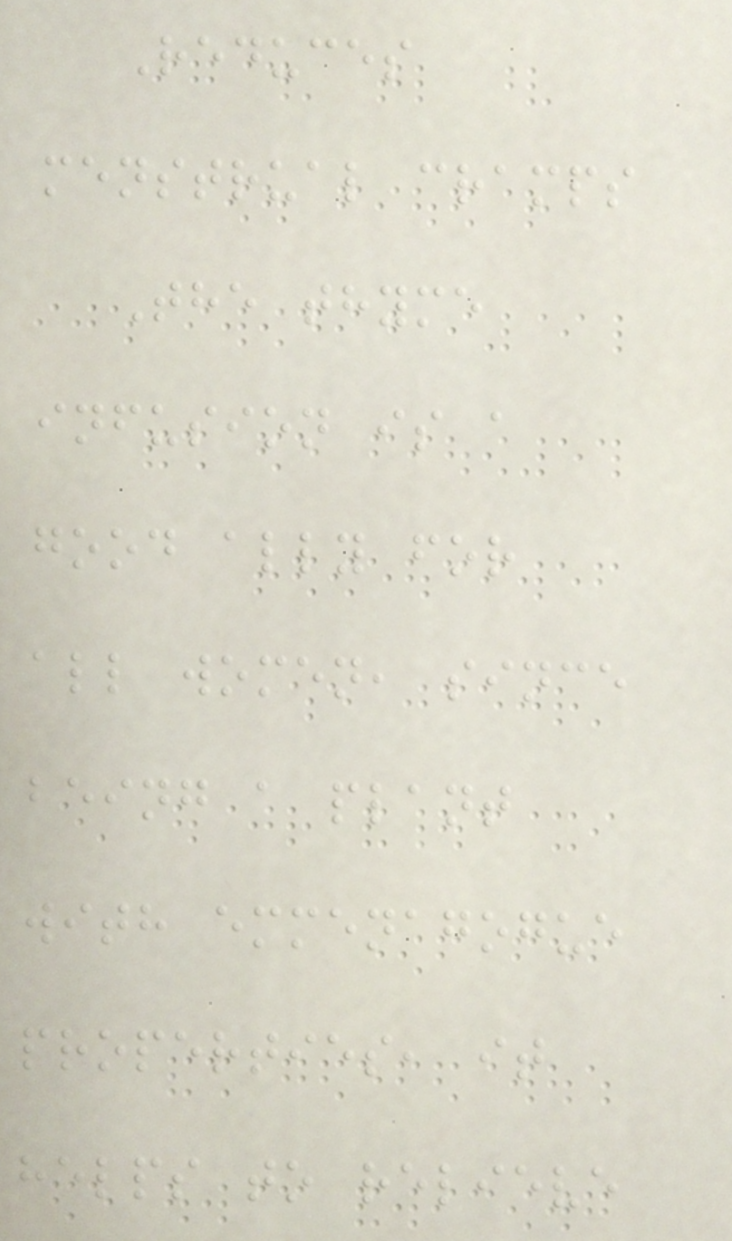Reduces
menstrual cramps
The thyme
infusion is a
good ally for
all women, since
being a plant
with emmenagogue
properties, it
helps to relieve
